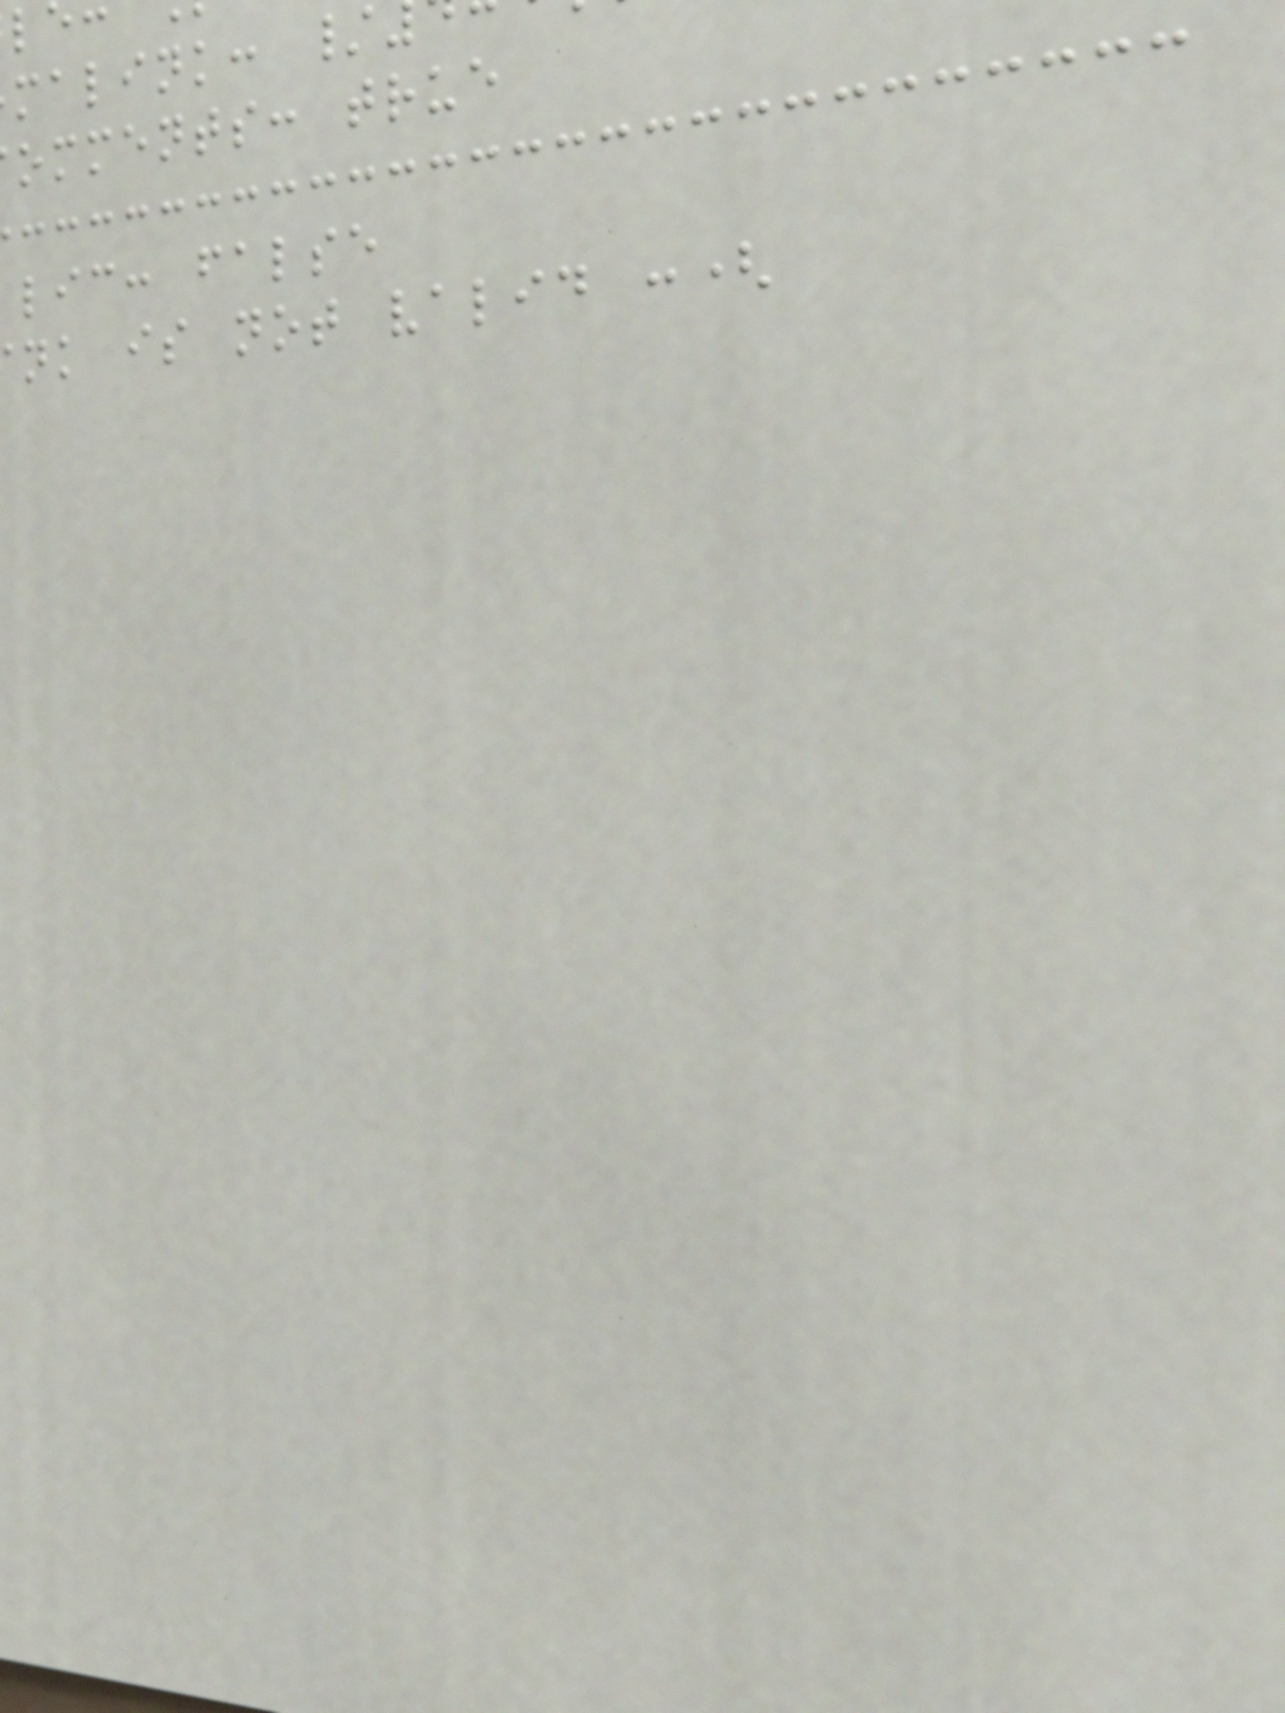malink: /
omments: true
lic: false
nk is not valid :(
